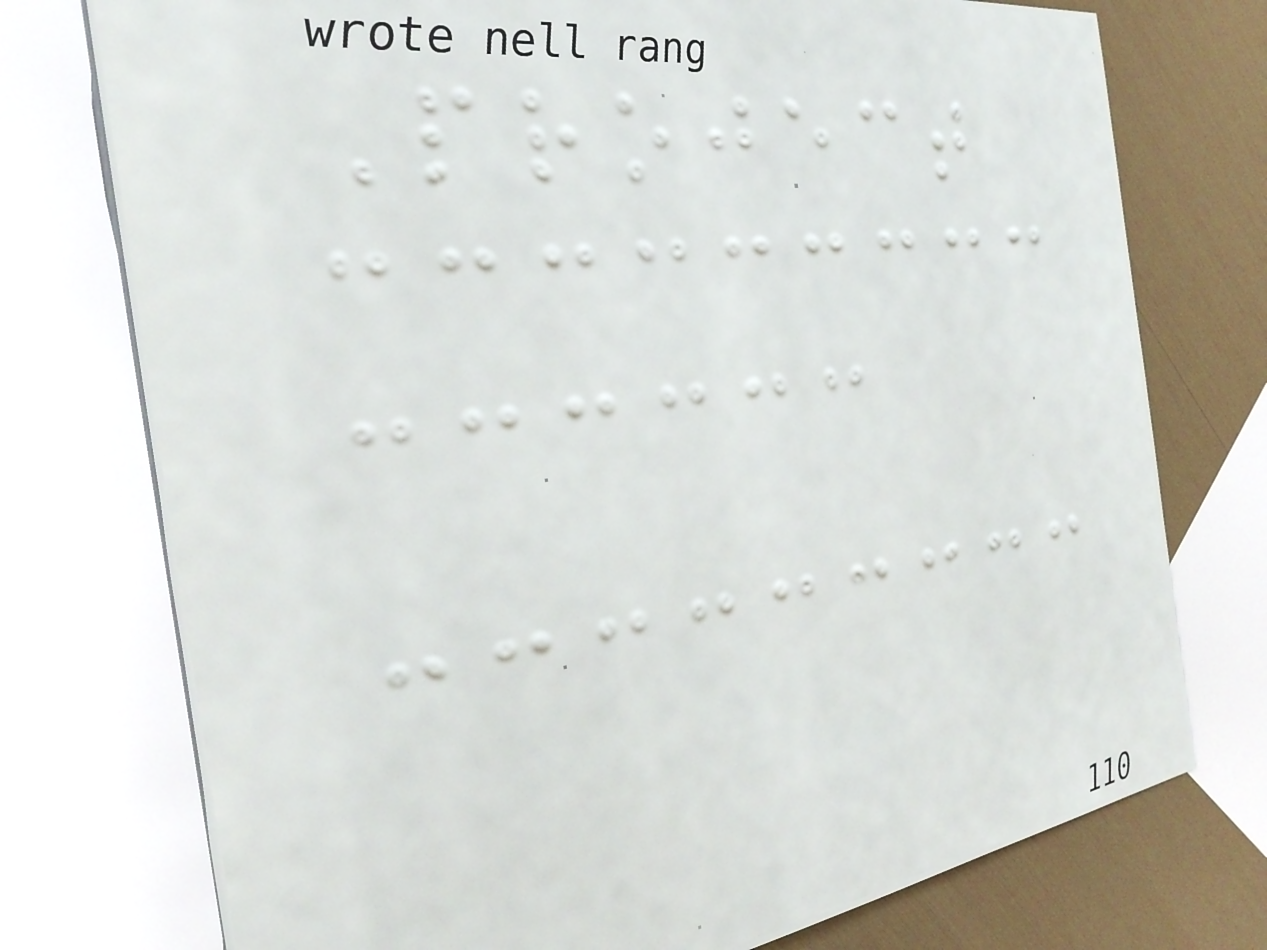Project
